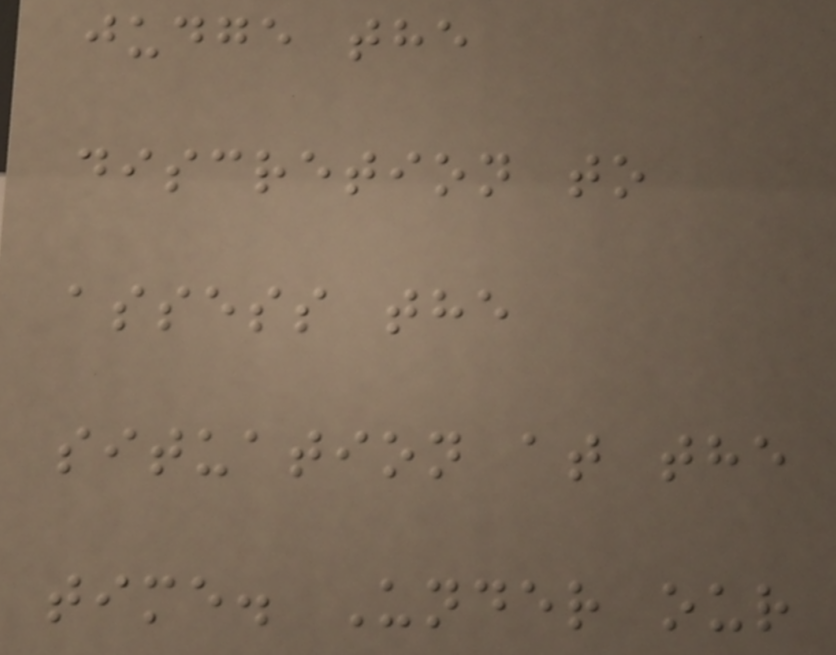judge the
discretion to
assess the
situation at the
time. Under our
